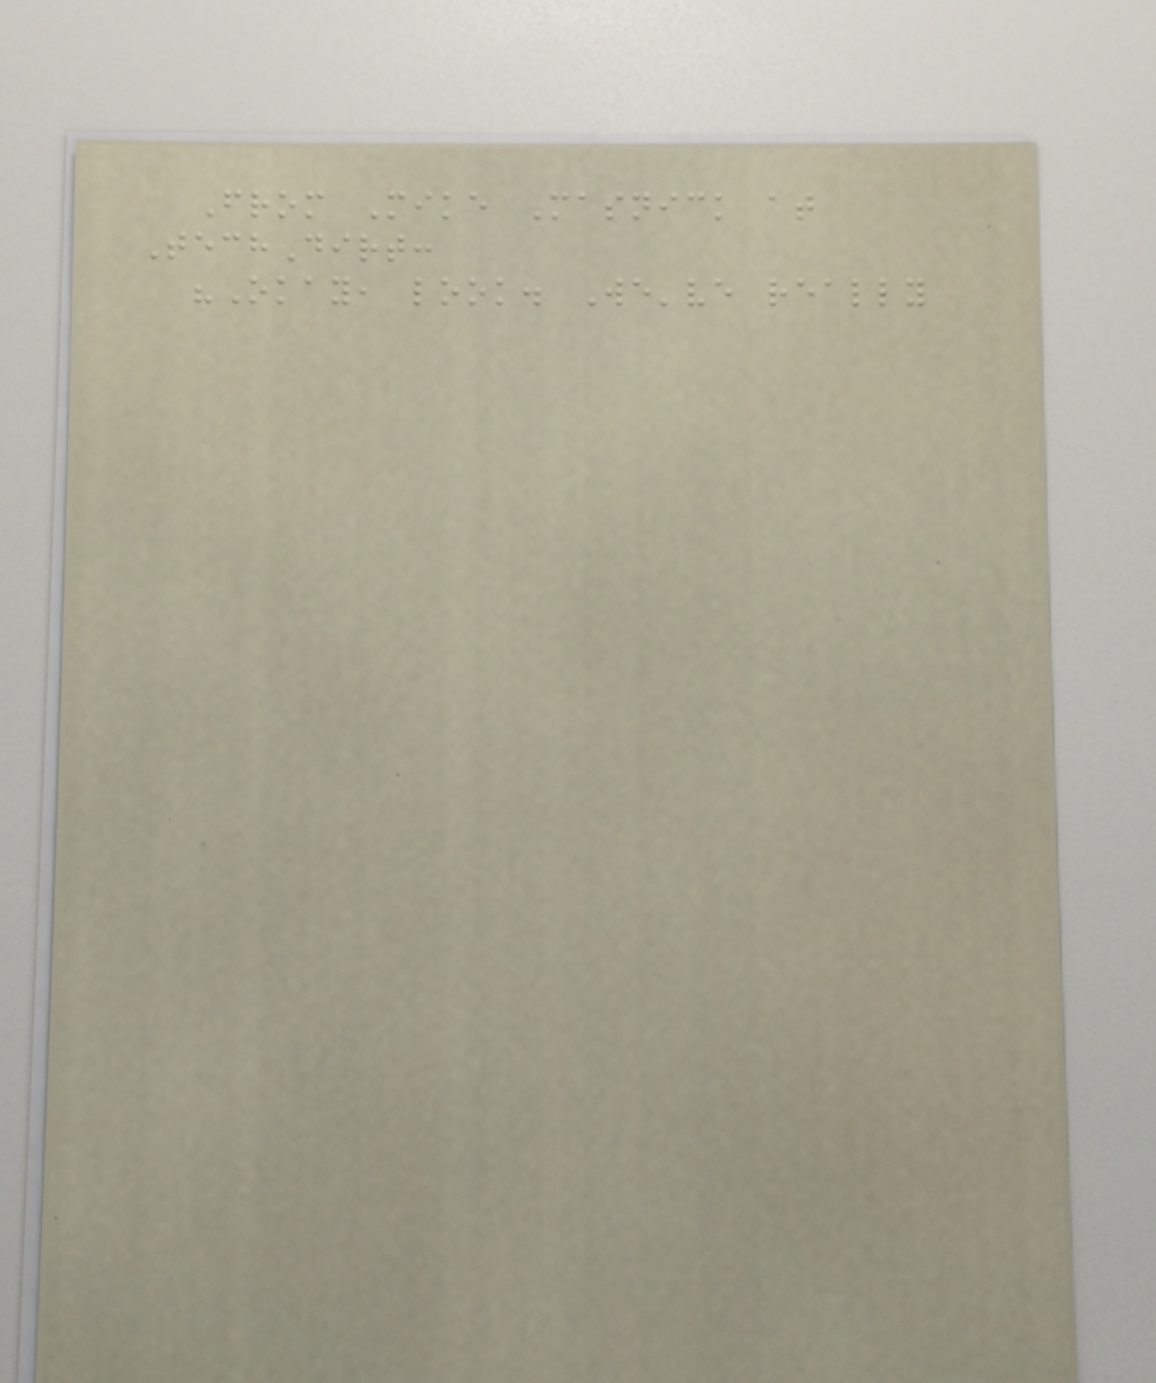From Mike Masnick at
TechDirt:
"Okay, look. We've really
